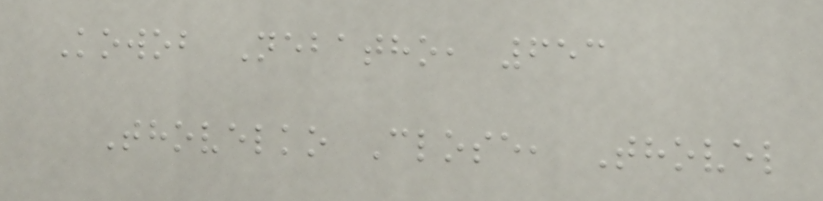Kowob Nebatho, 653
Thovelko Close, Thovel
